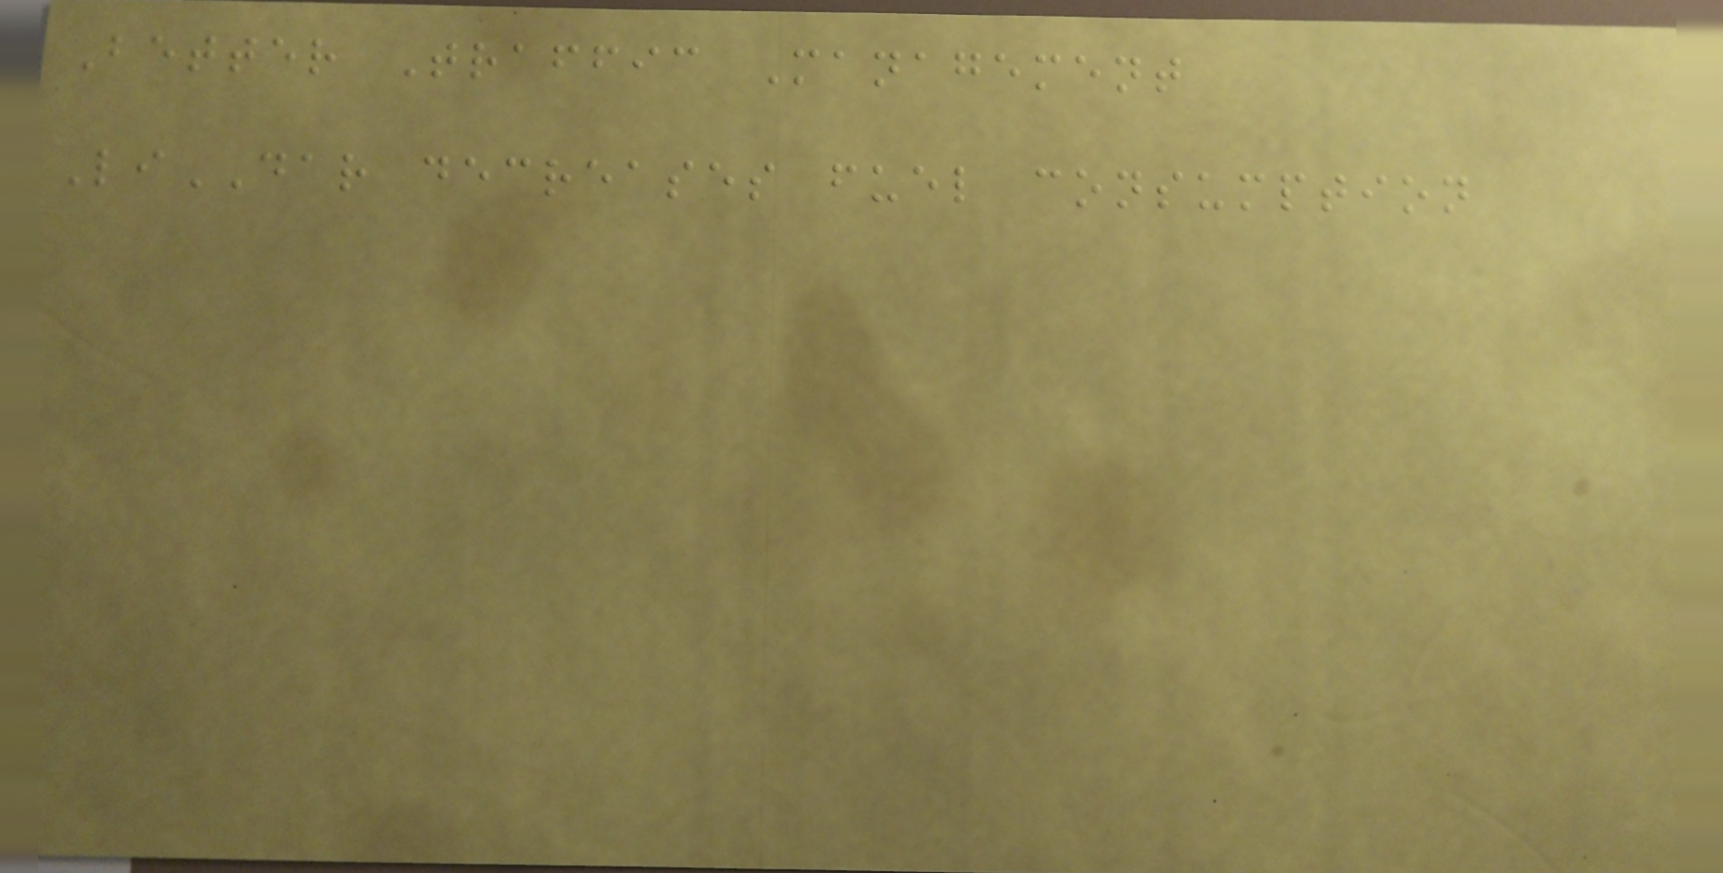Better Traffic Management
LiDAR decreases fuel consumption
